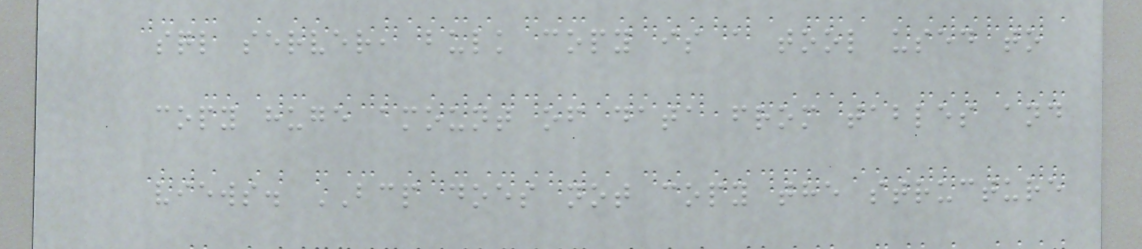sql server, bulk copy is a tool used to
copy huge amount of data from tables and
views. BCP does not copy the structure
